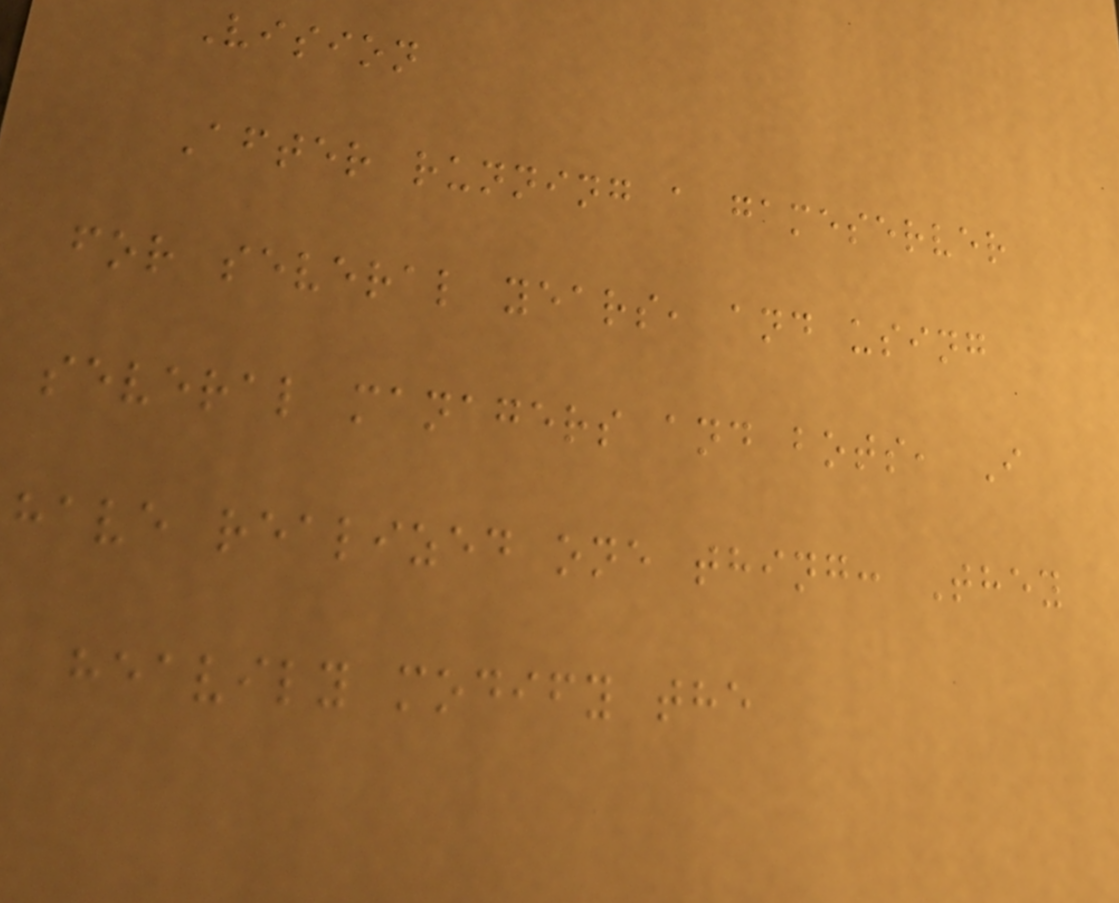Vision
After running a gameserver
for several years, and using
several managers and bots, I
have realized one thing: They
heavily modify the
